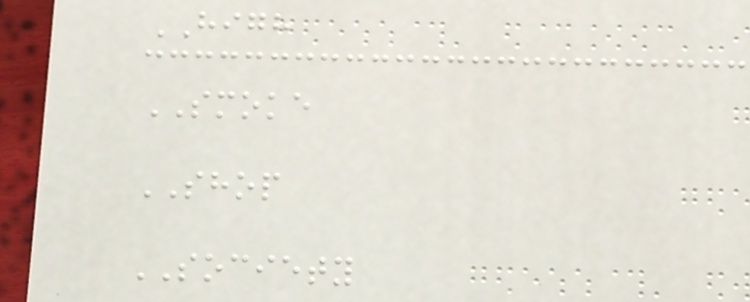HIGH
SMOKE
SHOP
SOCIETY
